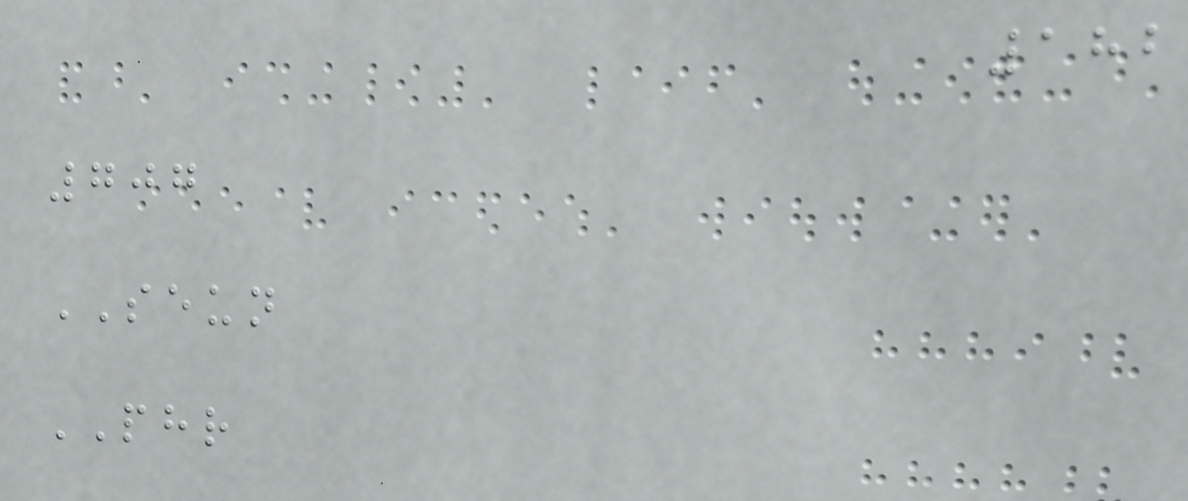182
707
SEUN
PHR
